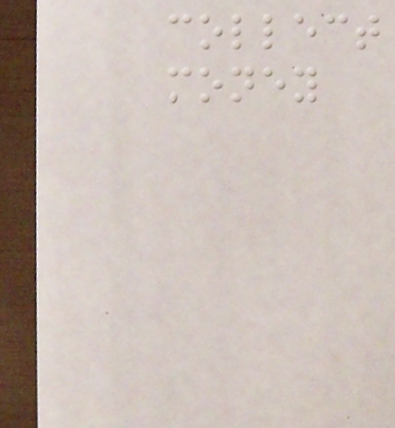collect
money
